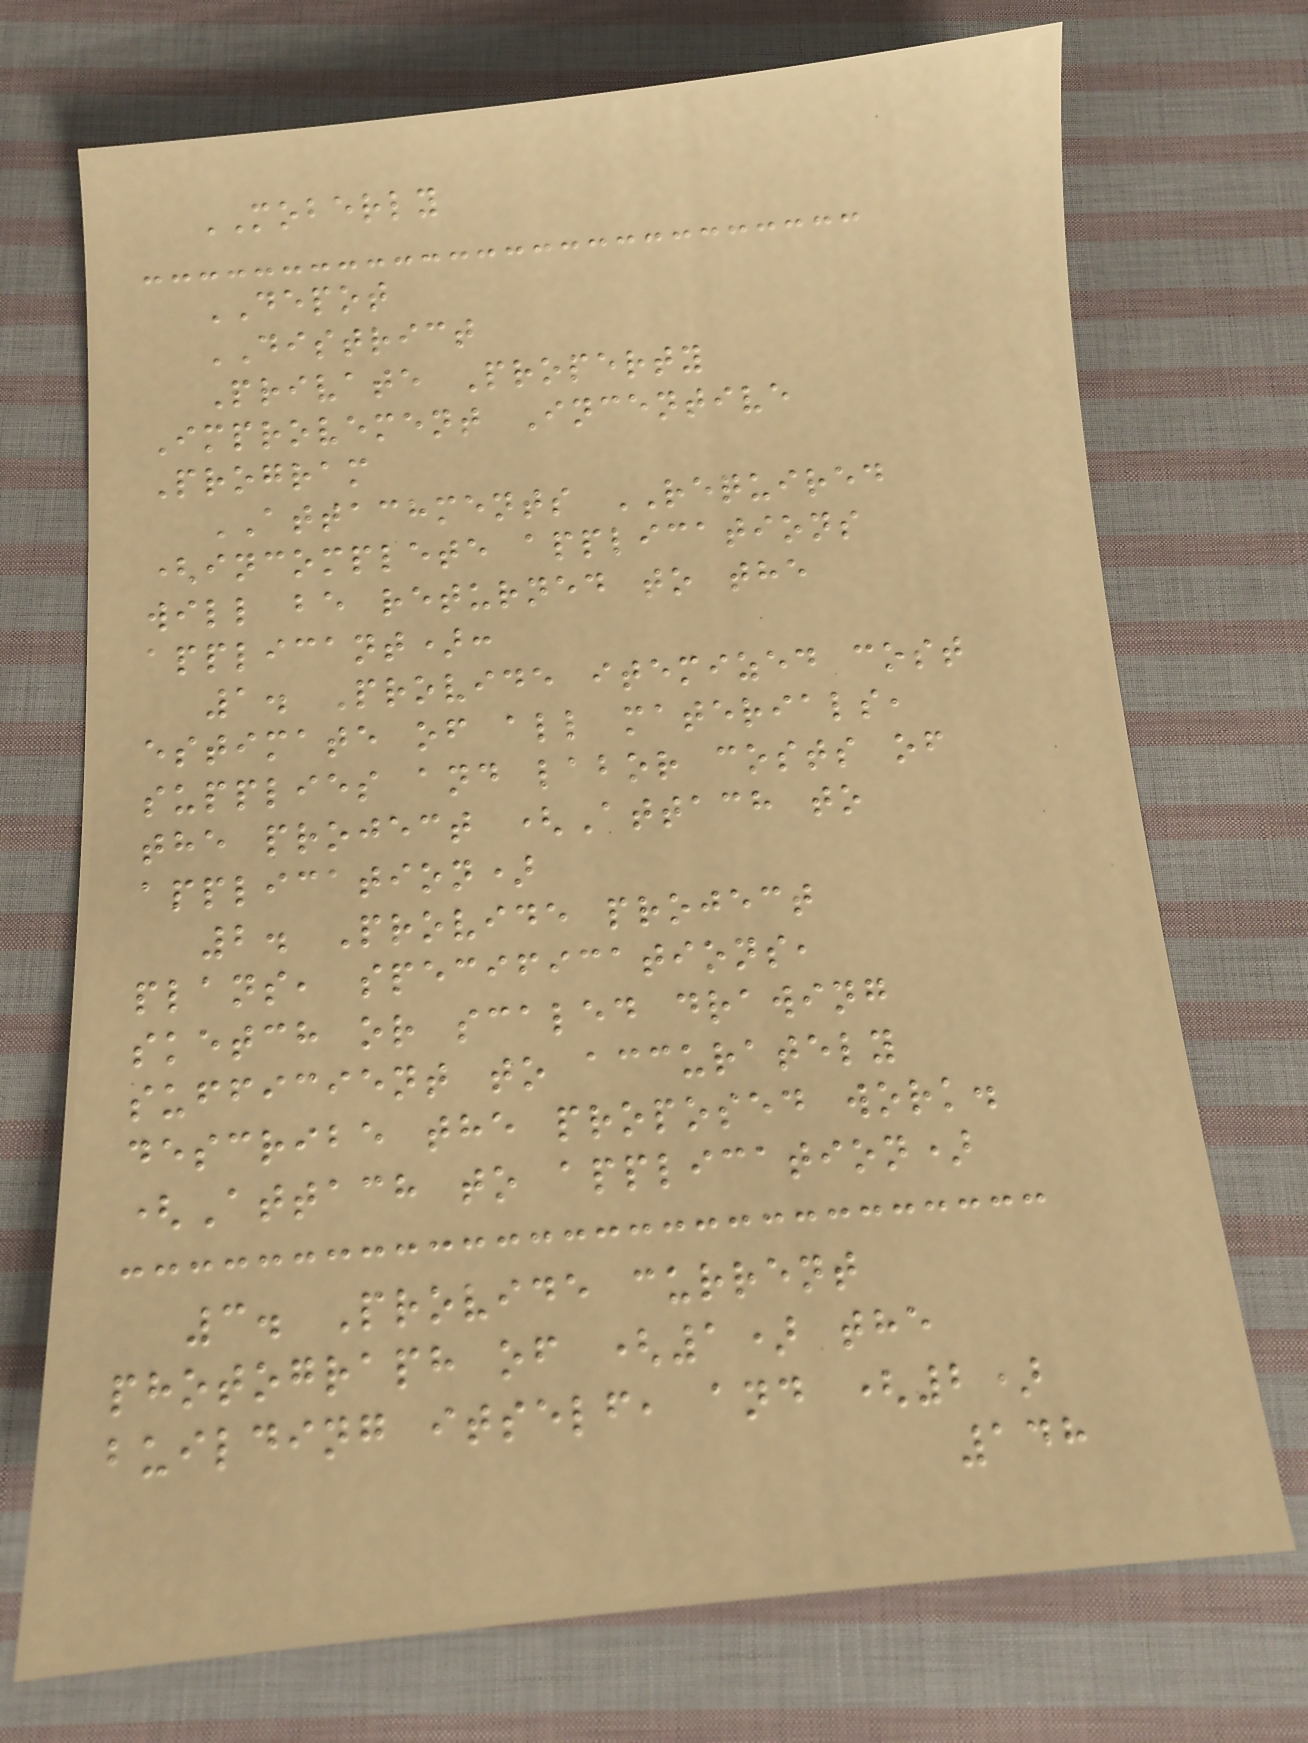MOBERLY
DEPOT
DISTRICT
Private Property
Improvement Incentive
Program
ATTACHMENTS REQUIRED
(incomplete applications
will be returned to the
applicant):
1. Provide itemized cost
estimate of all materials,
supplies and labor costs of
the project (Attach to
application)
2. Provide project
plans, specifications,
sketch or scaled drawing
sufficient to accurately
describe the proposed work.
(Attach to application)
3. Provide current
photograph of (1) the
building itself, and (2)
148
